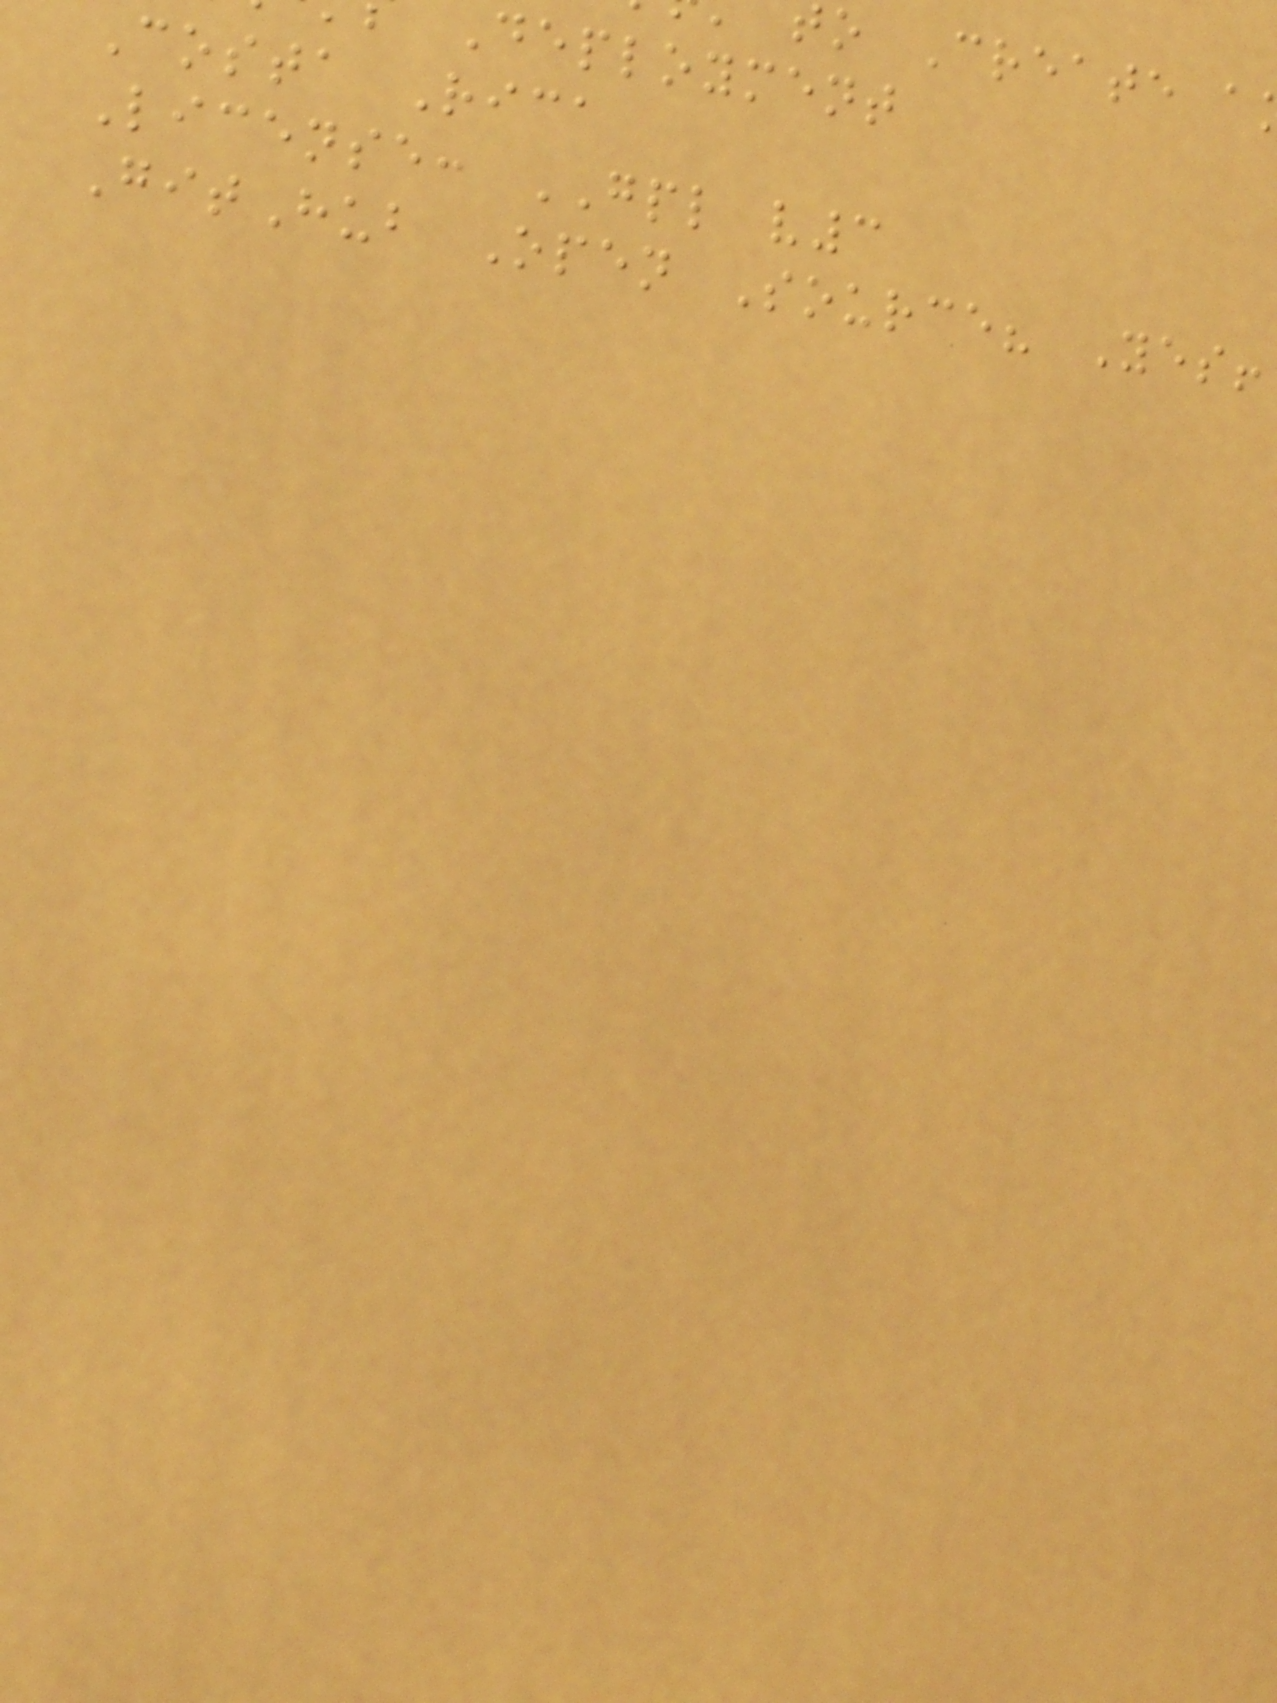o Create a
Deployment
Costa Rica
License: GPL v3
GitHub Open Source? Yes!
